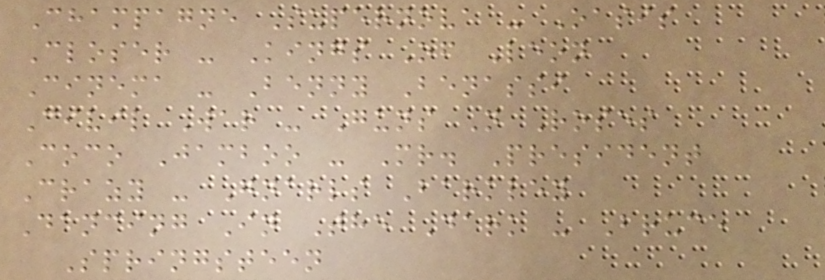Champagne Supernova - Oasis
Closer - Kings Of Leon
Cinema - Benny Benassi
Civil War - Guns N Roses
Coco Jamboo - Mr. President
Crazy - Gnarls Barkley
Dancing In The Dark - Bruce
Springsteen
